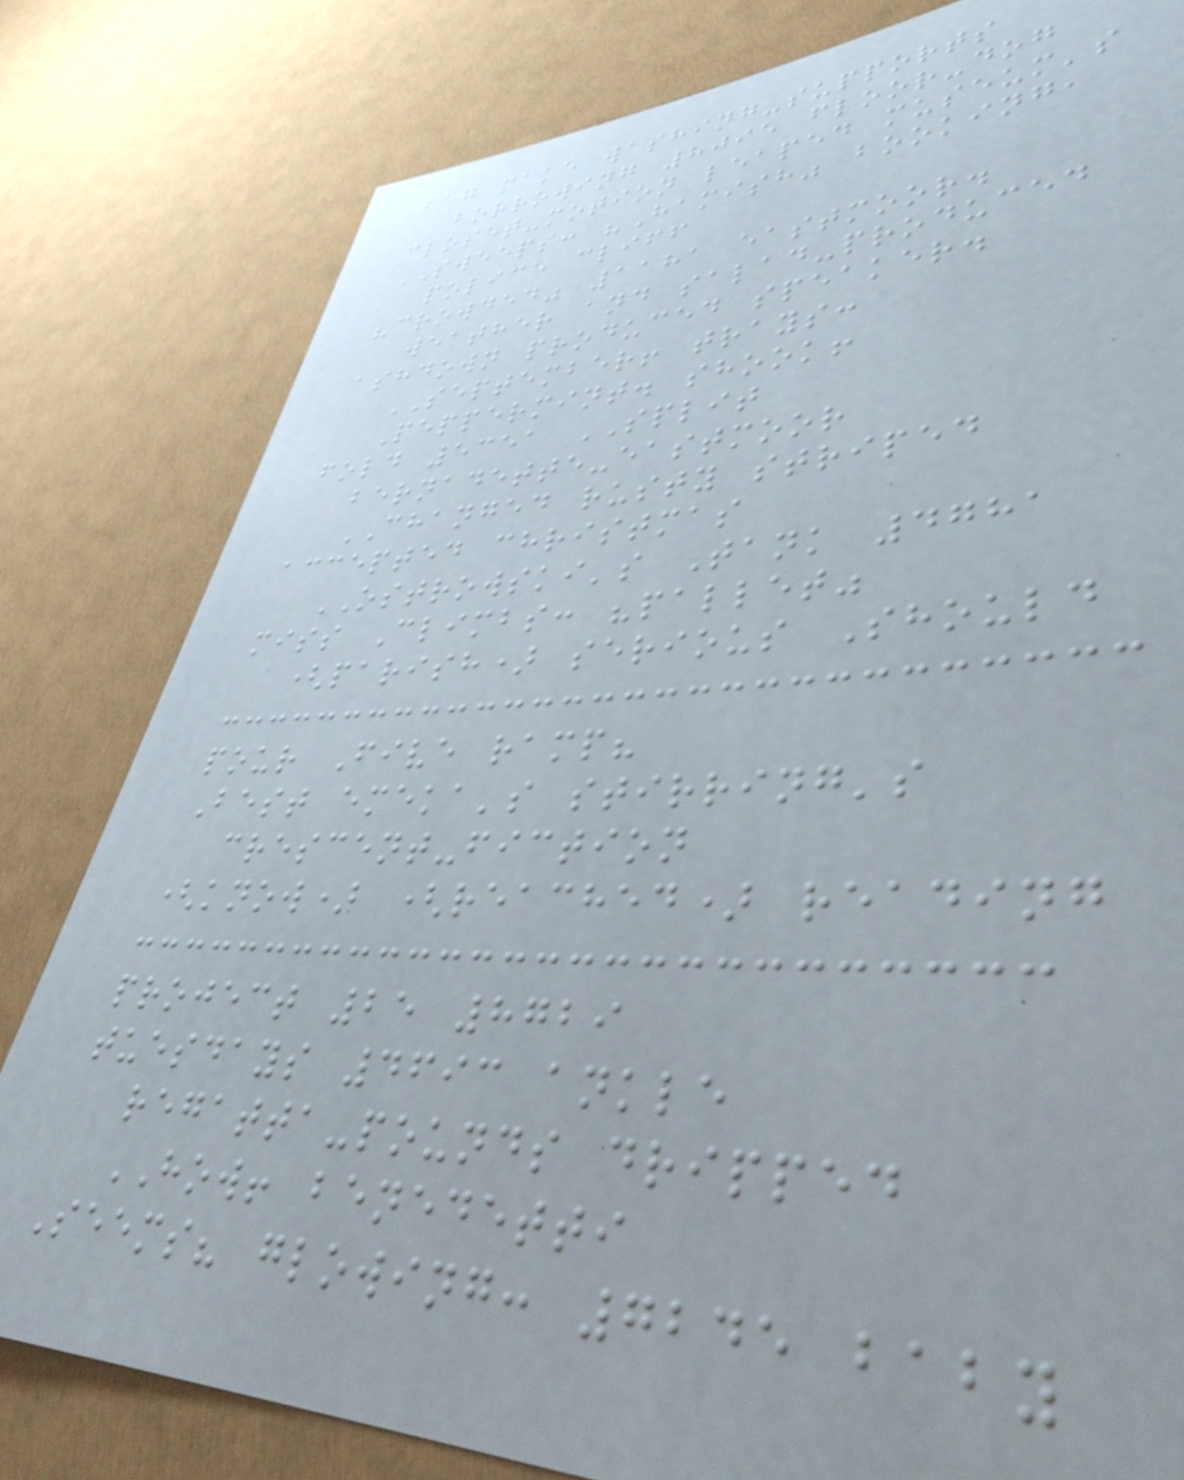bag make washing-supports
borrowing 8095 floor-dog
closet-motion leaped museum's
SWEEPS: "Hamish" booking,
police cliff
"crowded" 1181 eastmoor.
weather and salad-produced
ashdown produced speaker.
SEPTEMBER! trays:
Peppermint. shook!
fold 5351 SPLIT
bernadette-eastmoor
CHANGED rusty striped
accepted christmas
OSTROWSKI's Tank 4781
miss Climbs: "pallet"
(parish) serious Should
pour Five ramp?
Best emeka's stirring's
crescent-fiction
(know) (reached) reading
project 25 8729
tuesdays 4693 ankle
regatta-pounds dripped
HOW! benedetti
Seems? glowing: 7245 baby
